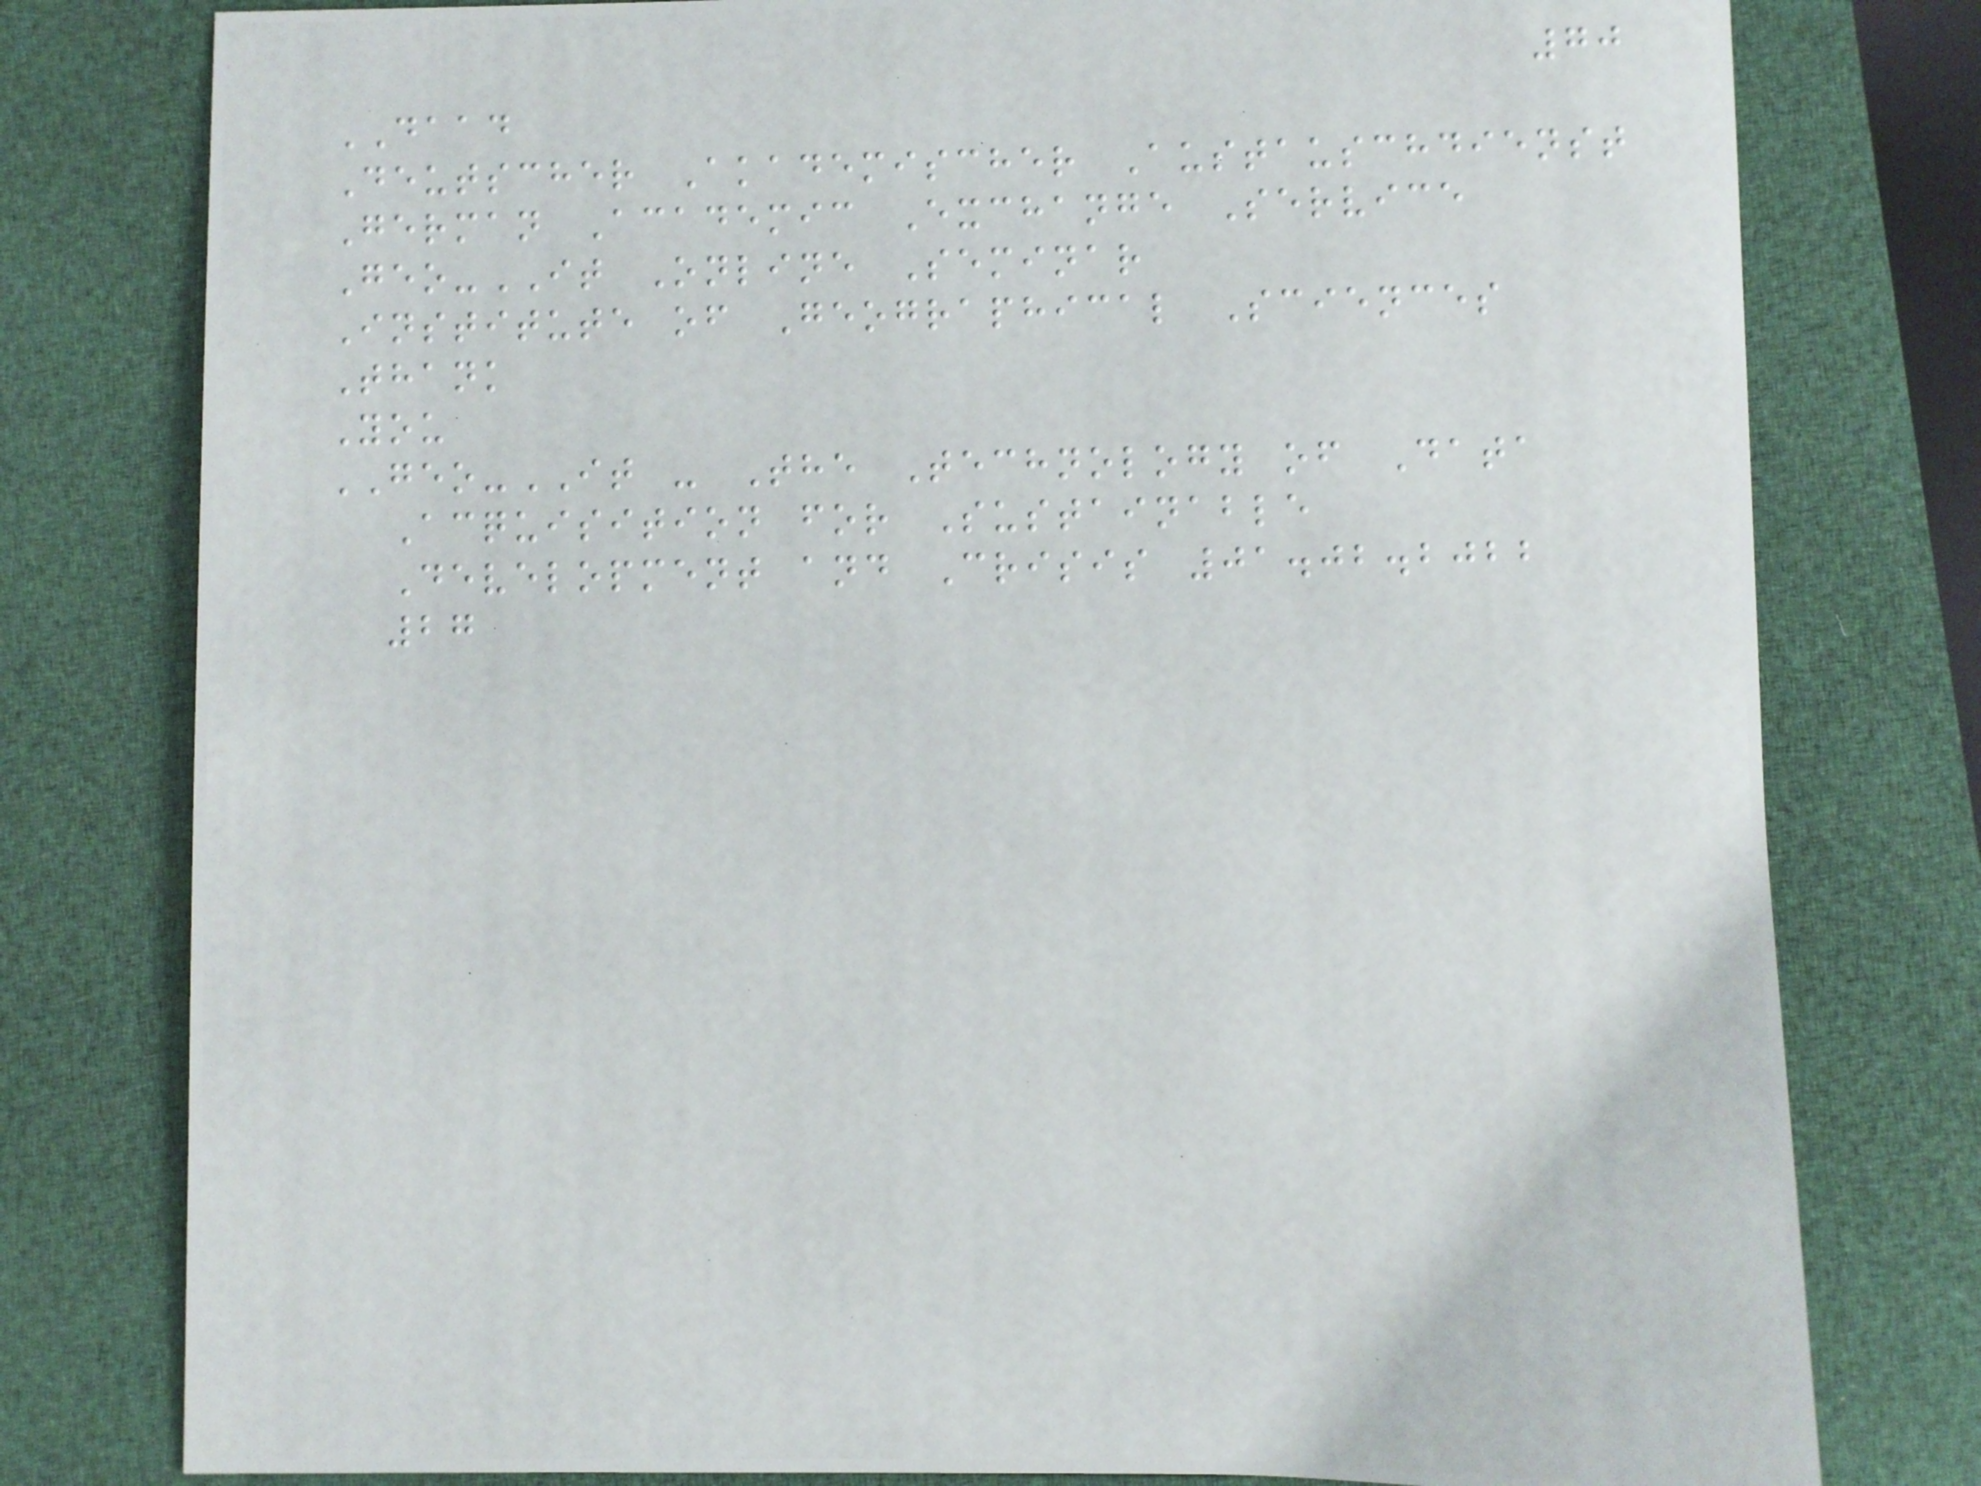70
DAAD
Deutscher Akademischer Austauschdienst
German Academic Exchange Service
Geo-IT Online Seminar
Institute of Geographical Sciences
Thank
You
GEO-IT - The Technology of Data
Acquisition for Sustainable
Development and Crisis 01.02.2022
27
